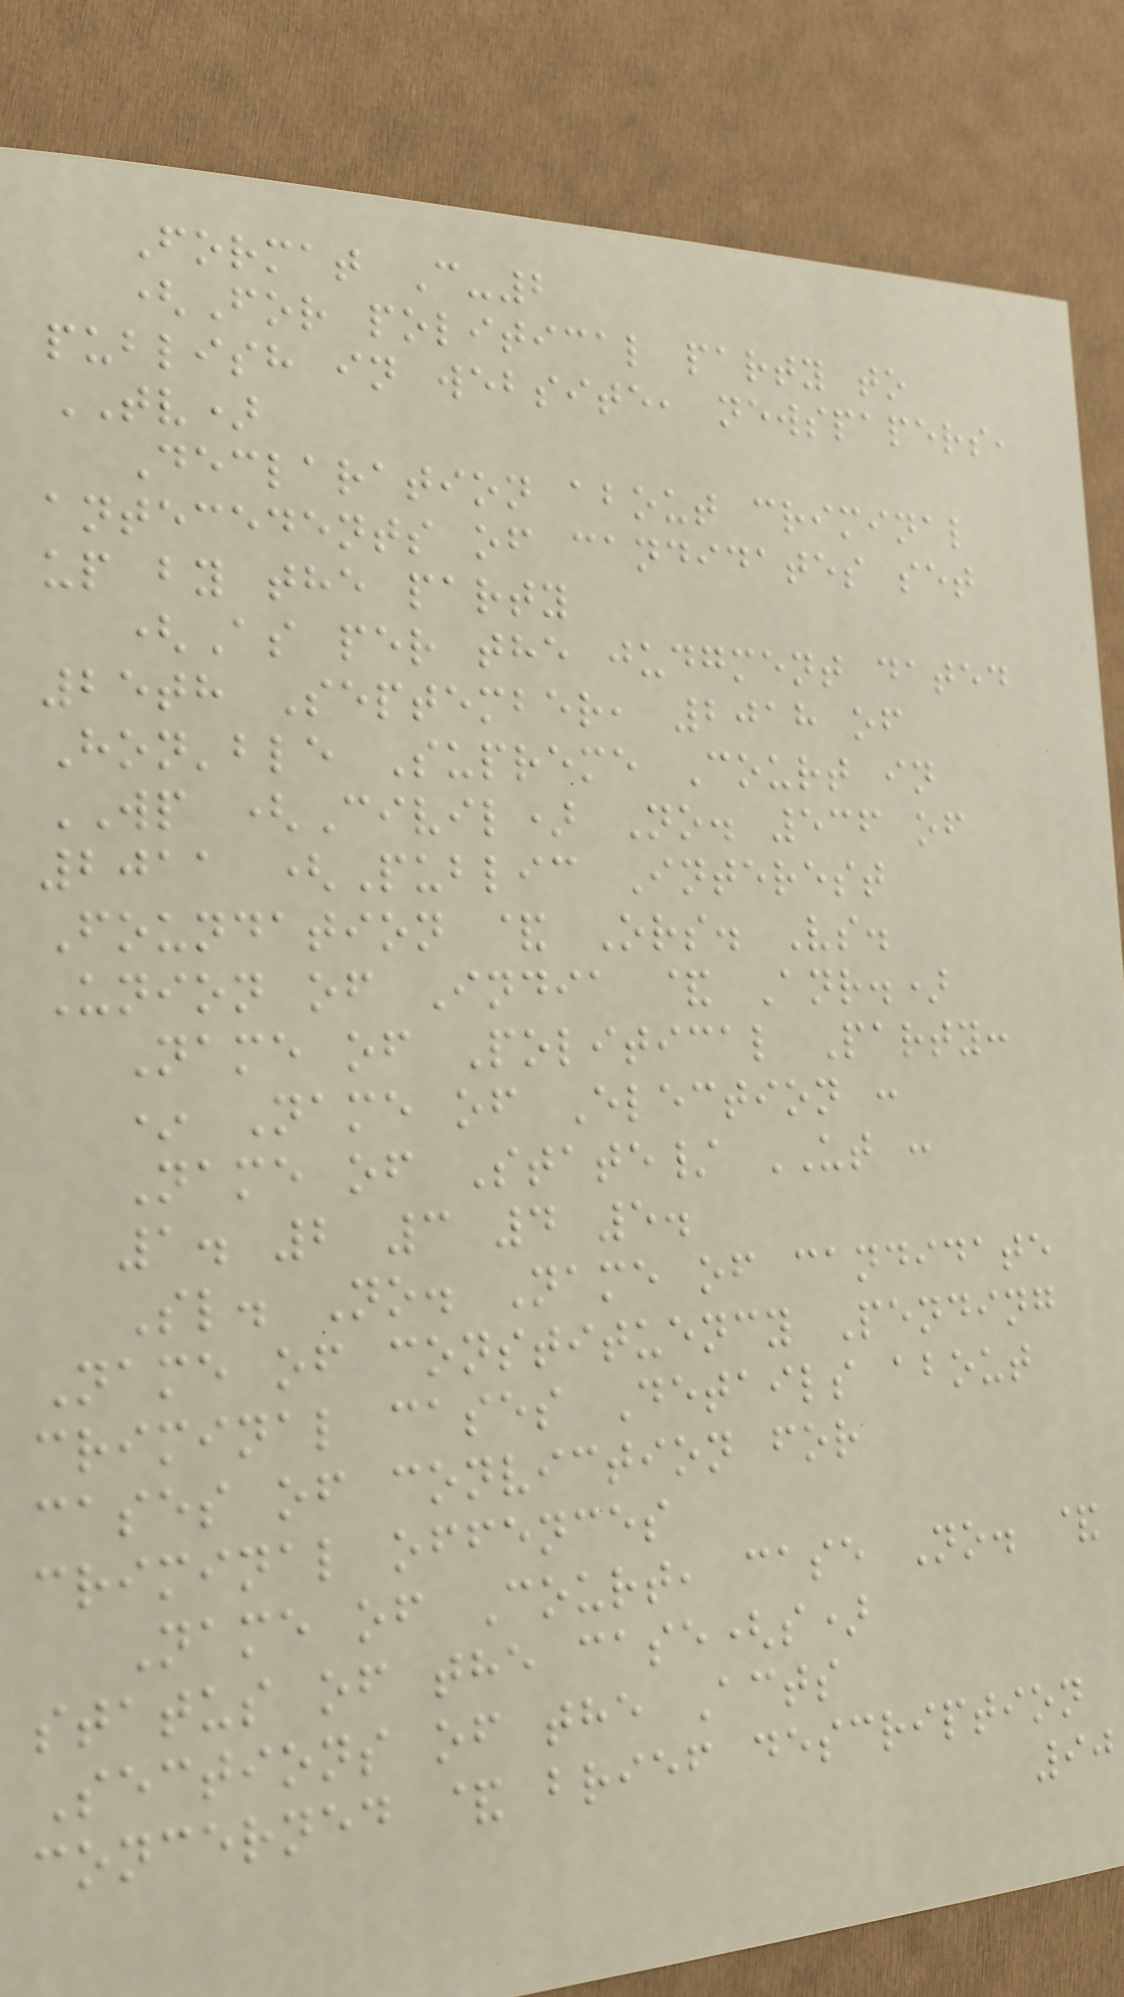Format C-2
(For political party to
publish in website, newspapers,
TV)
Declaration about criminal
antecedents of candidates set
up by the party
(As per the judgment dated
25th September, 2018 of
Hon'ble Supreme Court in
WP (Civil) No. 536 of
2011 (Public Interest
Foundation & Ors. Vs.
Union of India & Anr.)
Name of Political Party:
* Name of Election :
Name of State/ UT :
1. 2 3 4 5.
Sl. No. Name of candidate
Name of constituency Pending
criminal cases Details about
cases of conviction for
criminal offences
Name of Court, case No. &
status of the case(s)
Sections of the Acts
concerned & brief description
90
